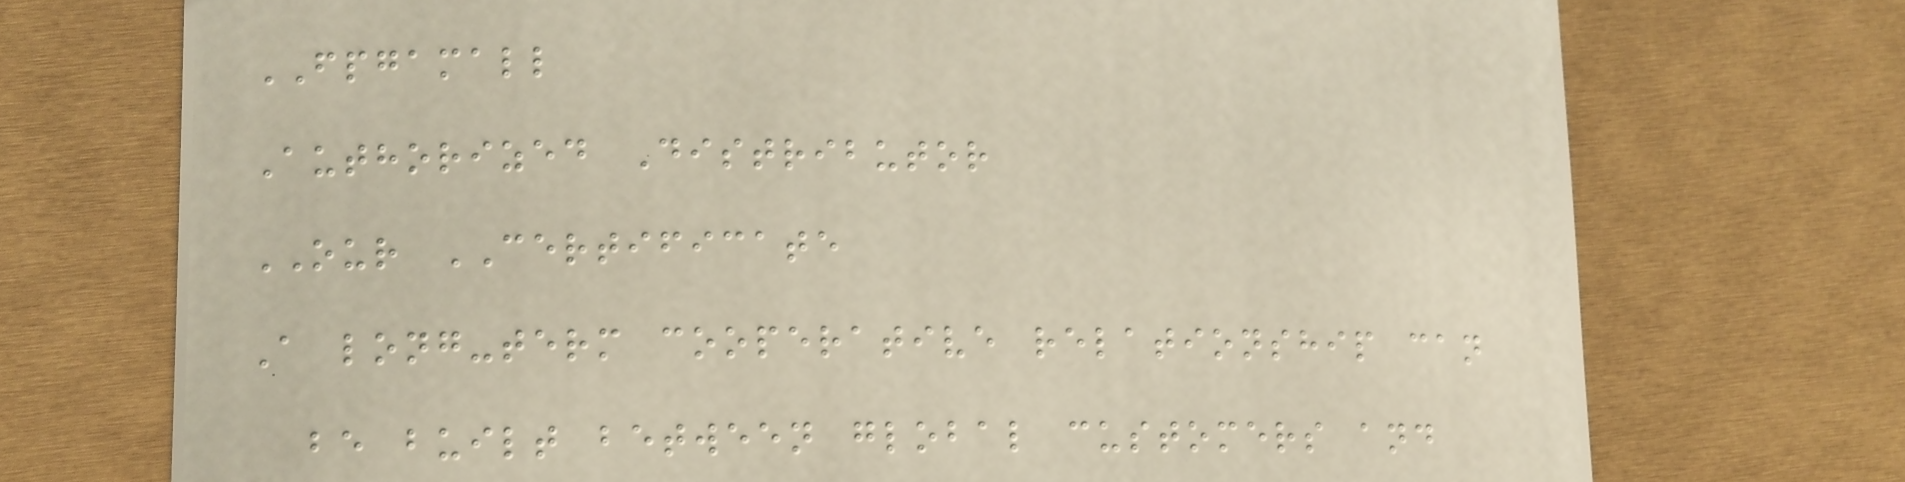FPGAMALL
Authorized Distributor
OUR CERTIFICATE
A long-term cooperative relationship can
be built between global customers and
